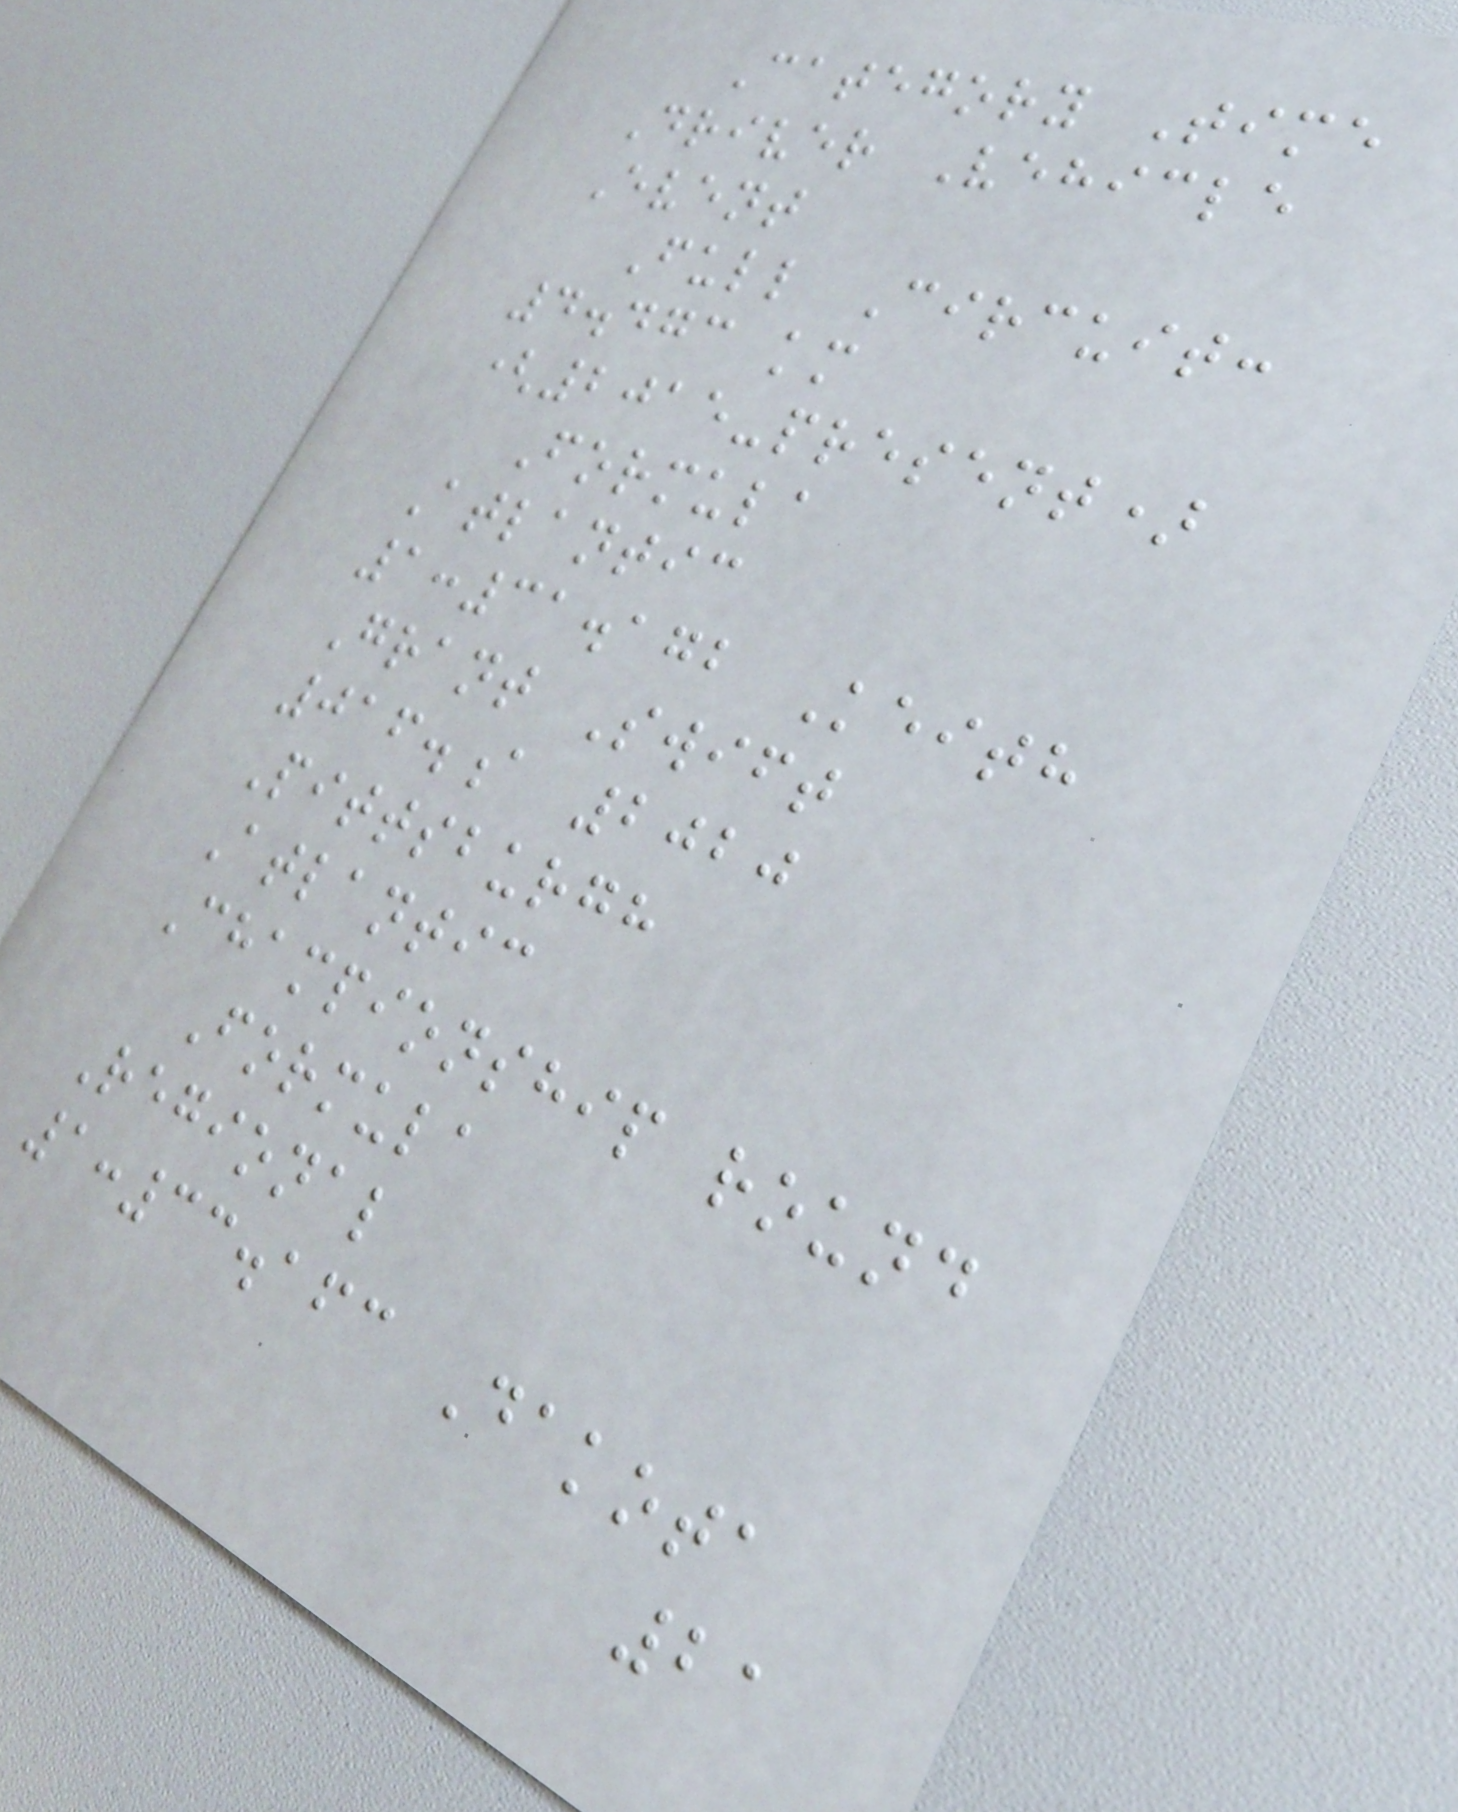Category Time
Driver Vehicle
Event
Full Circuit:
4.473 km
(2015-present)
Formula
Atlantic
1:31.172 Keith
Grant Swift
016.a 2020
Pittsburgh
Atlantic
Championship round
Formula
Regional
1:33.163 Dakota
21
